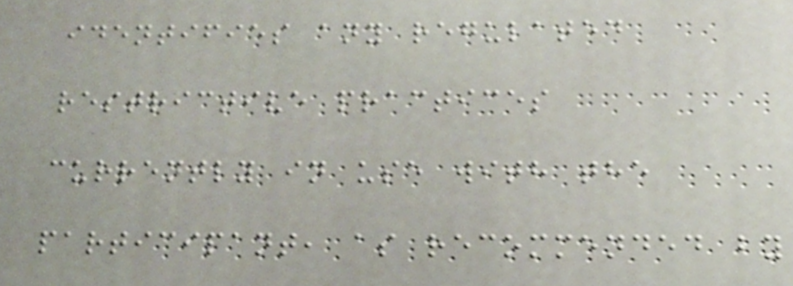identifies any regulated
restrictive practices
currently in use with the
participant, as recommended by
